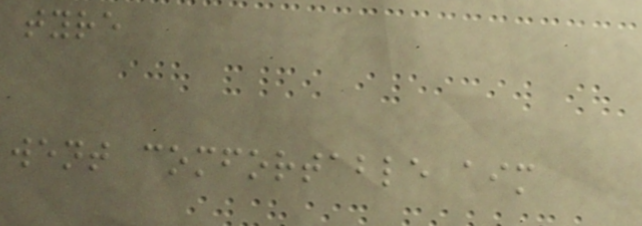tyre
went comfortable aim
